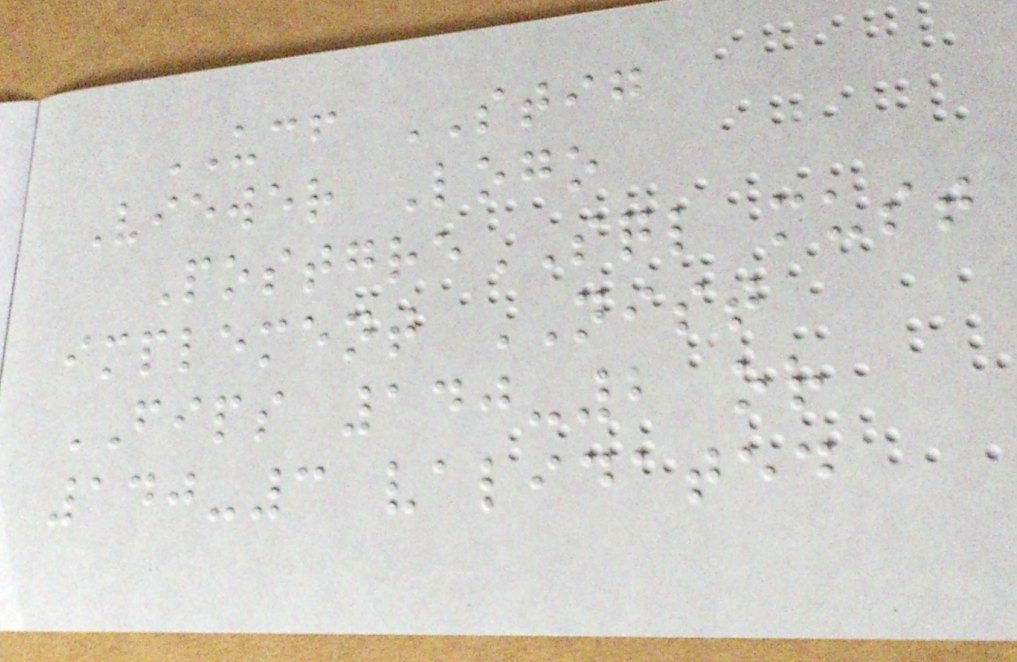UCF STIG
Viewer Logo
PostgreSQL must
implement NIST
FIPS 140-2 or
140-3 validated
